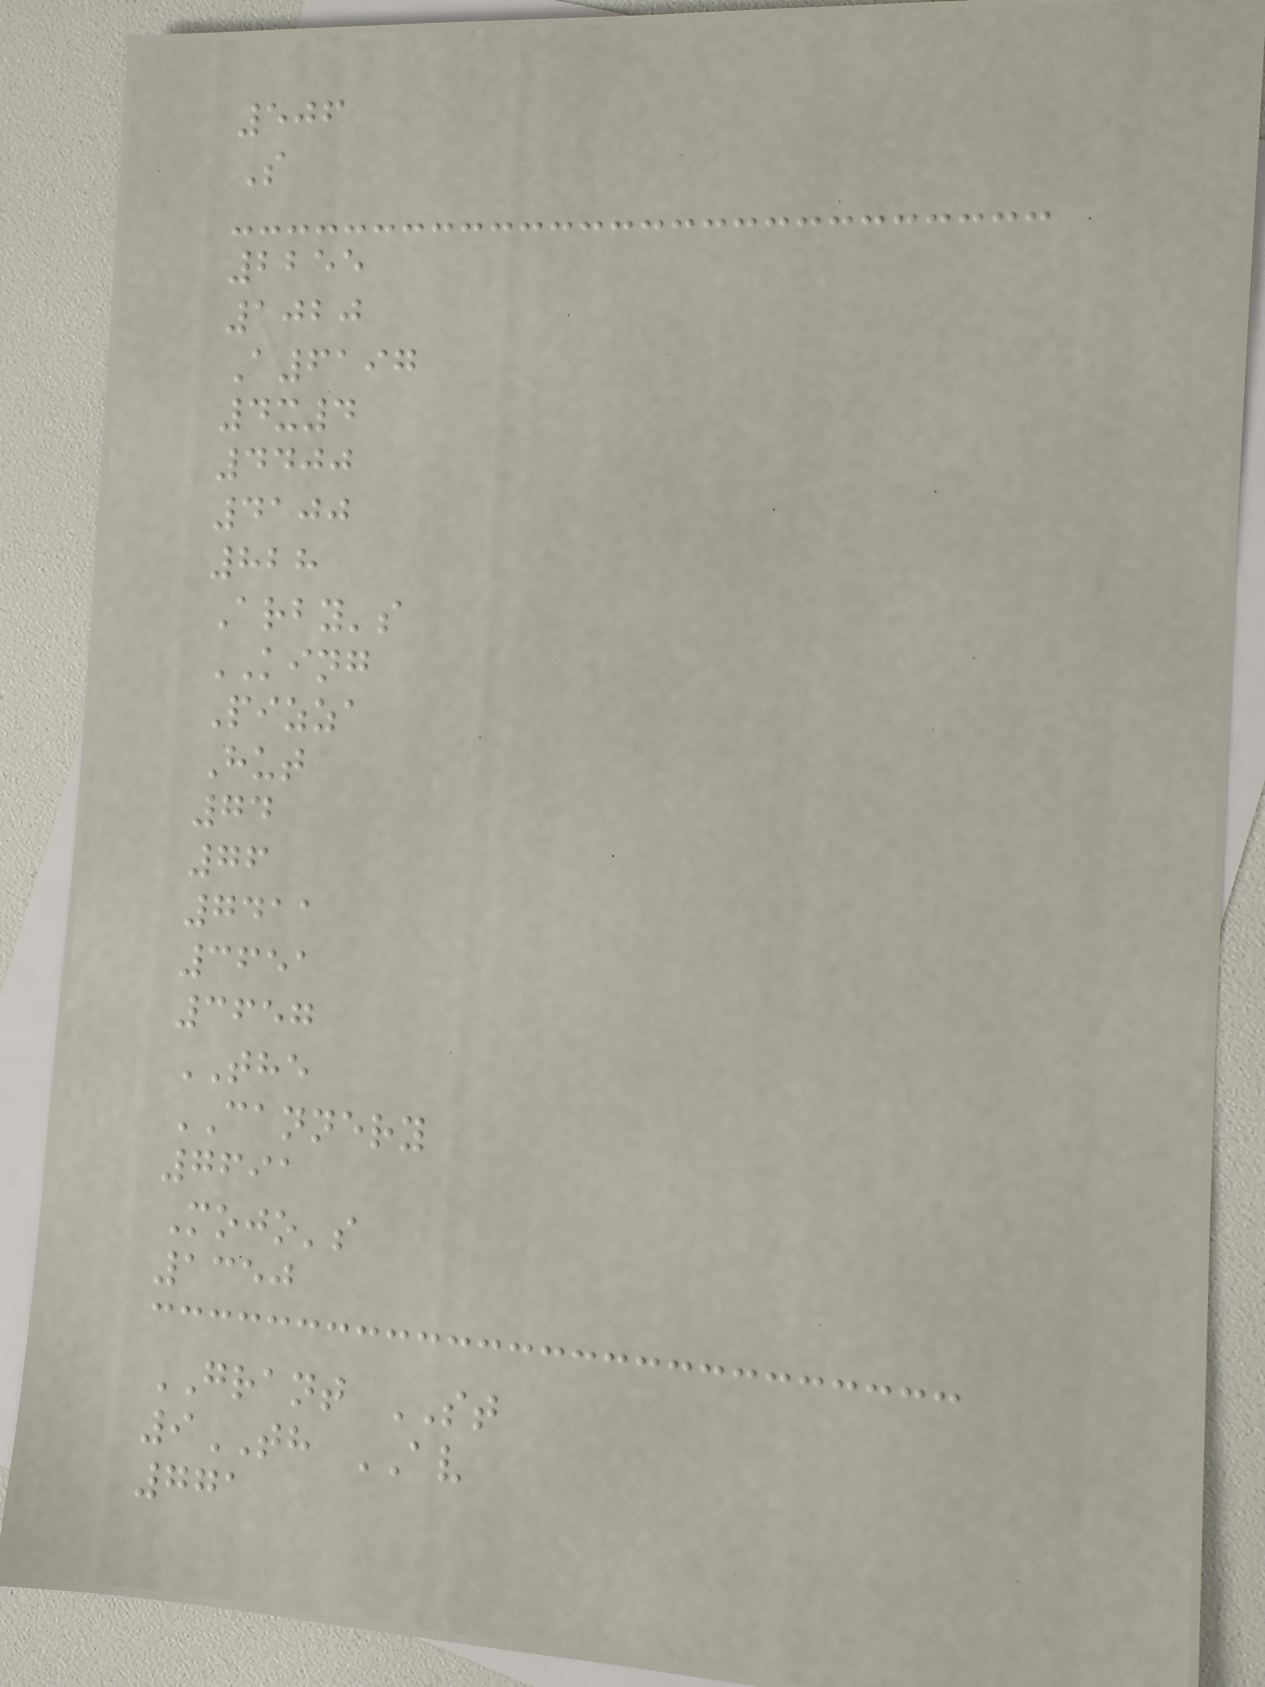506
S
2255
1020
A6197
4x4
4400
4100
828
Arby's
KING
Pizza
Hut
74
76
7411
3651
3657
THE
CANNERY
7691
Mojo's
1350
GRANT ST
9TH AV
771
